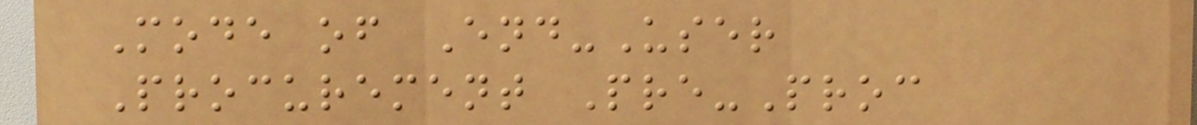Mode of End-User
Procurement Pre-Proc
